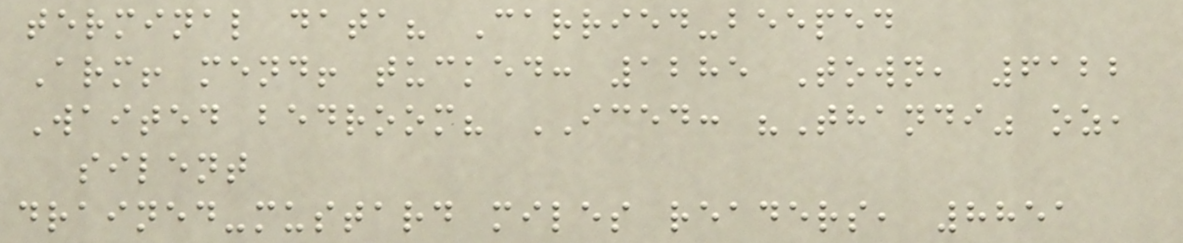terminal data? Carried-beeped
Arm! mend! tucked: 1285 Town, 6122
Waited bedroom? ICED: "Thandi" oz,
silent
drained-mustard miles readers, 8851
